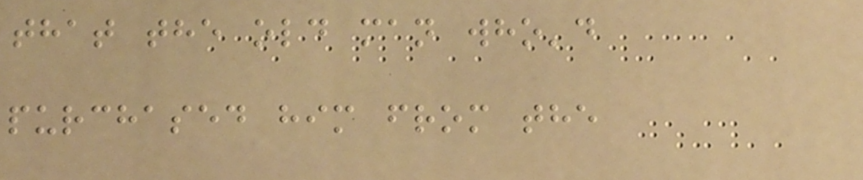that the old man who'd
purchased him from the
